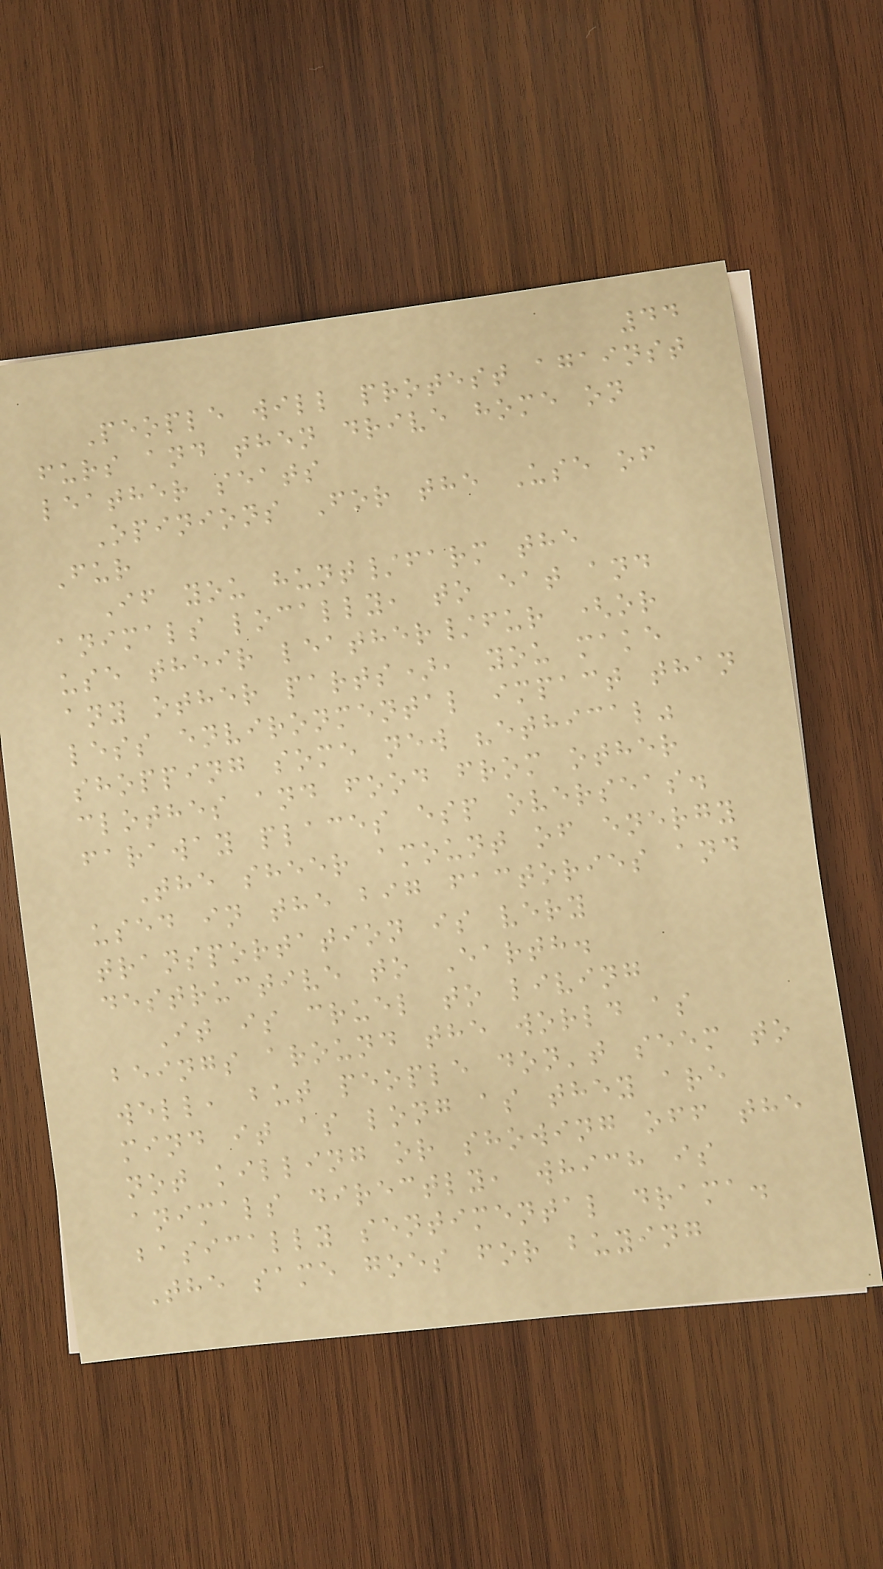44
People will protest against
furs and then drive home on
leather seats
Opinions For the Use of
Fur
If you hunt/farm the
animals locally, to eat and
use their leather/fur (or
any other parts), you make
less environmental impact than
shopping some new "ethical"
clothes and food from other
faraway places esp overseas.
The sheer amount of energy
used in the big factories and
transportation is very
destructive to Earth.
It is cruel to living
beings around the world as
well, but people don't seem to
mind it as long as they are
not killing or showing off the
animals directly, which is
basically sentimental drama.
The same goes for buying
